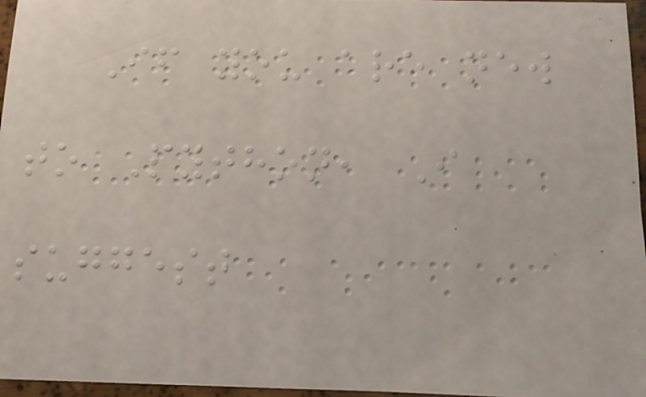If you are new
to Python, I
suggest
